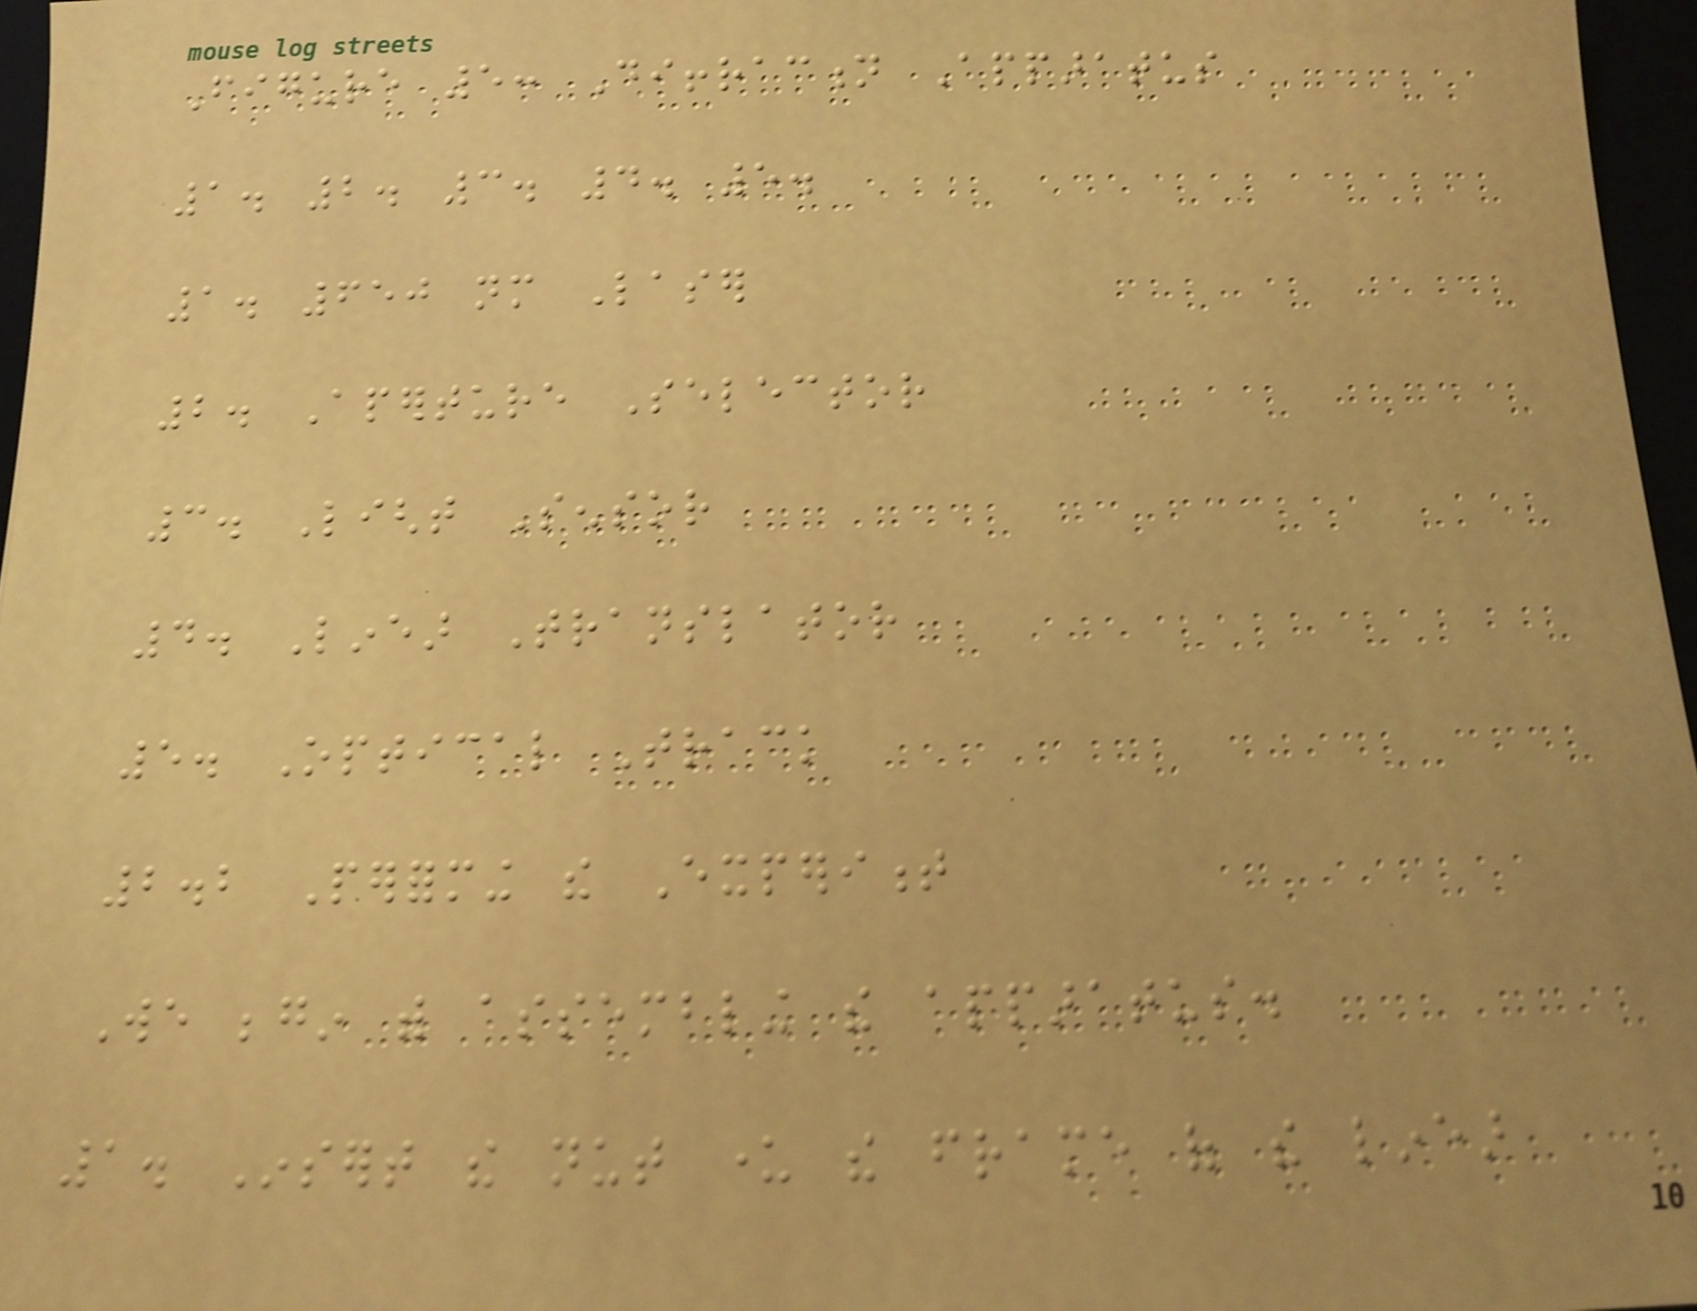Figure 5: Diffraction Apparatus
1. 2. 3. 4. 5.
1. 650 nm Laser
2. Aperture Selector
3. Light Sensor
4. Linear Translator
5. Optical Track
2.2 Performing the Experiment
We begin with assembling the apparatus.
1. Insert the nut under the frame of the linear
